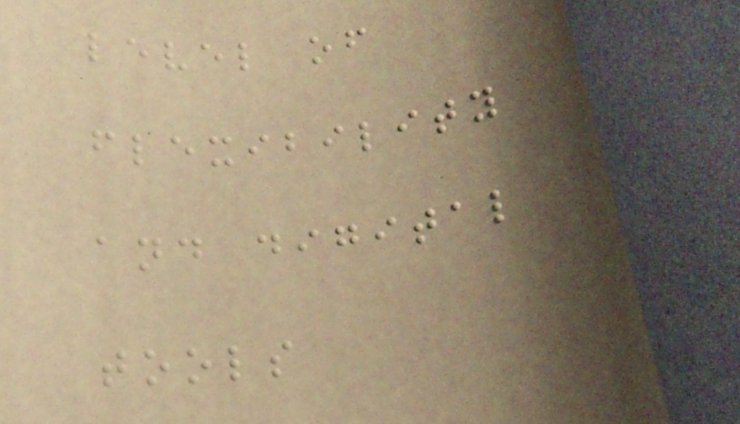level of
flexibility
and digital
tools
